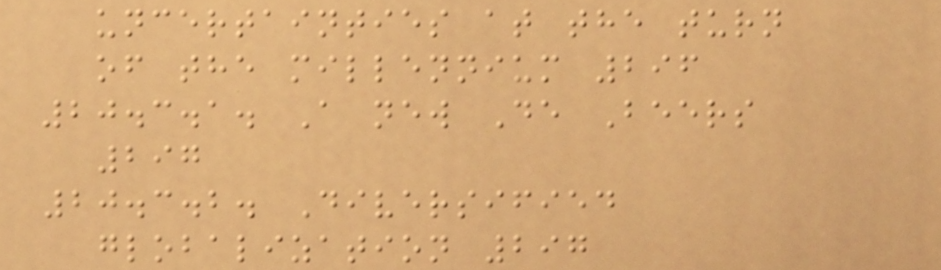uncertainties at the turn
of the millennium 296
20.3.1. A new De Beers
297
20.3.2. Diversified
globalization 297
